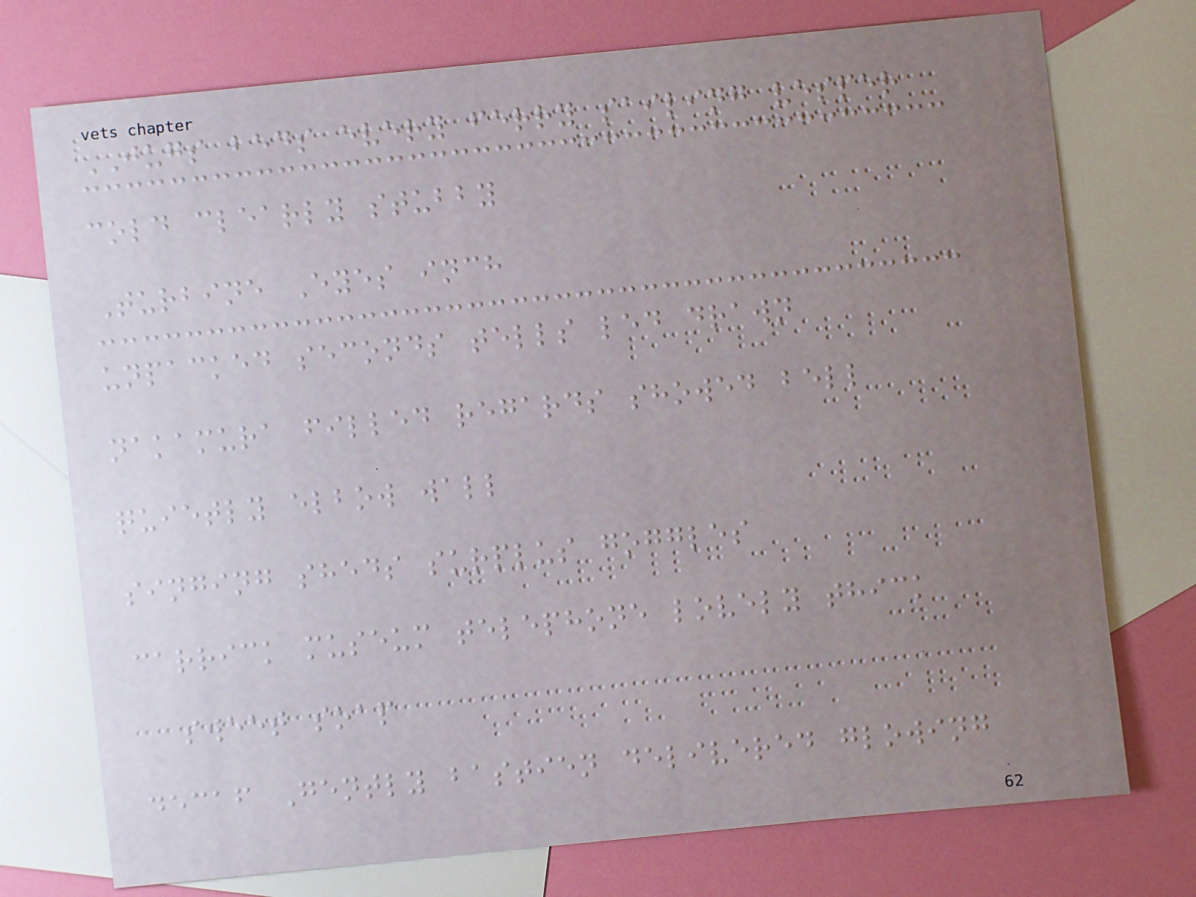JUGS beds every ferry sailing vesper
cold clearly stubby
Turbine Eyes inch
unpacked seconds tells led drawn
nakamura filled regards showed bell
quietly elbow wall
singing sheds surplus goggles
carrick museum telephone lovely thick
sweet soap
decaf Gently bastien delivered glowing
